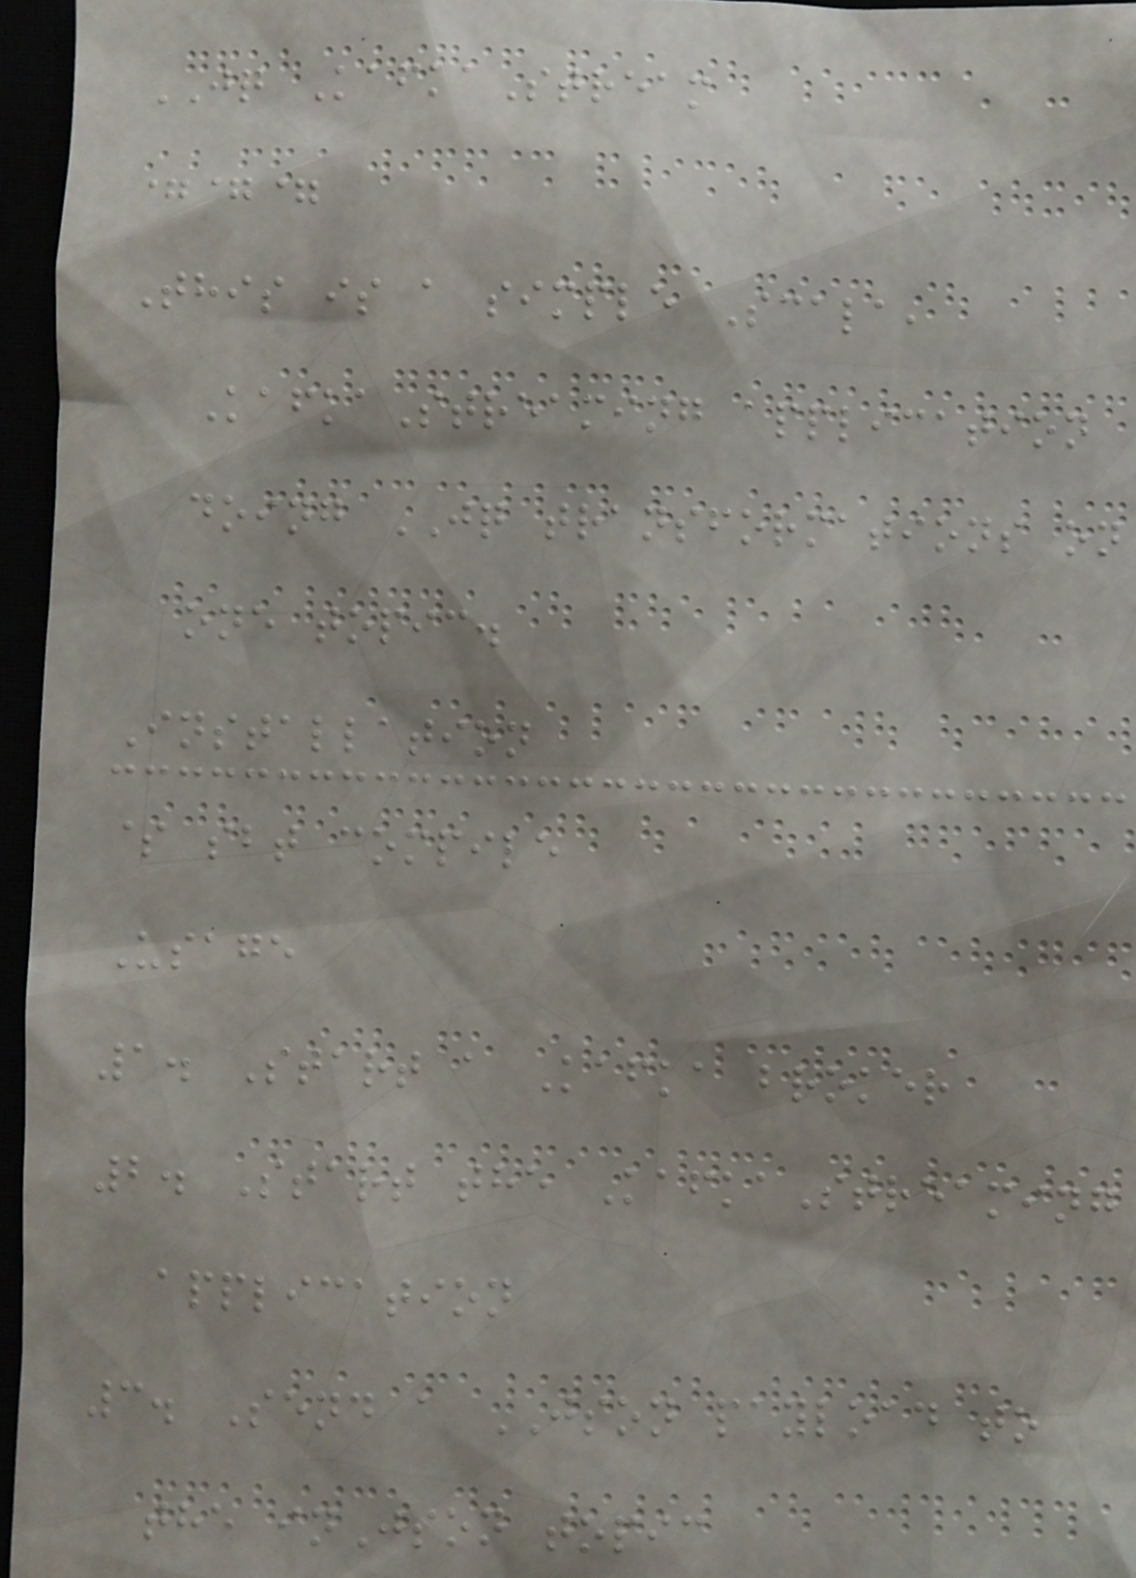JQ KafkaStream
===
This is a simple Scala,
KafkaStreaming application
doing JQ transformations on
one topic.
Installation
$ sbt compile
Usage
1. Start a Kafka broker
2. Start the KafkaStreaming
application
3. Send a JSON payload to
the inJson topic
